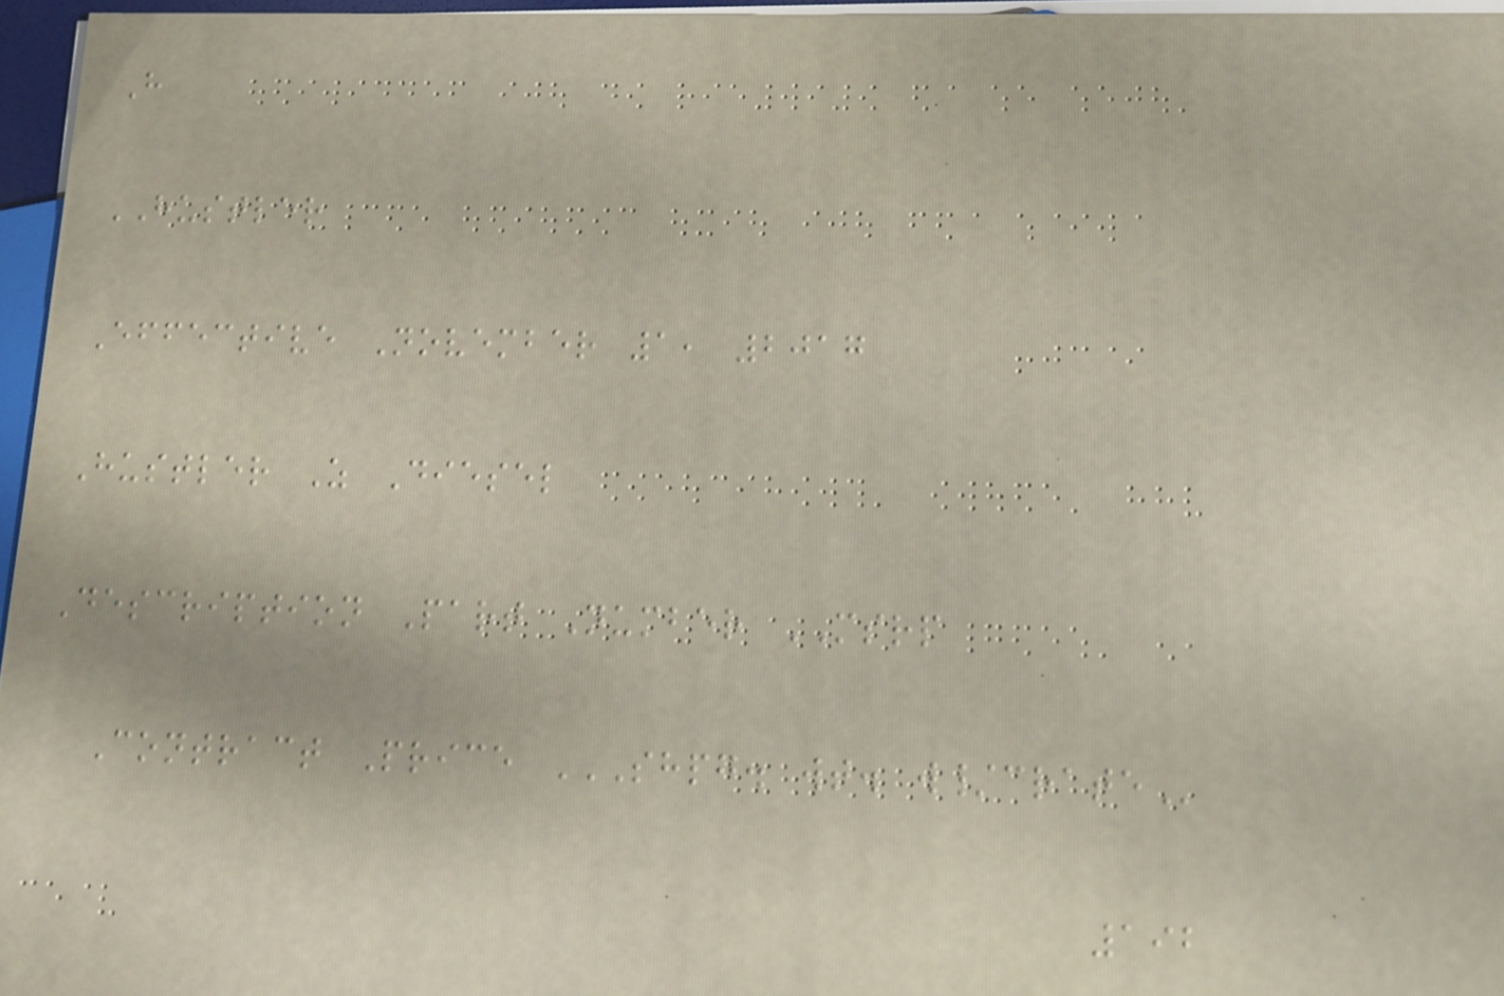H
HUSTLER
Effective November 1, 2017
Hustler Z Diesel
Description Part Number MSRP
Contract Price SHPG. WT. W/CRATE
192
